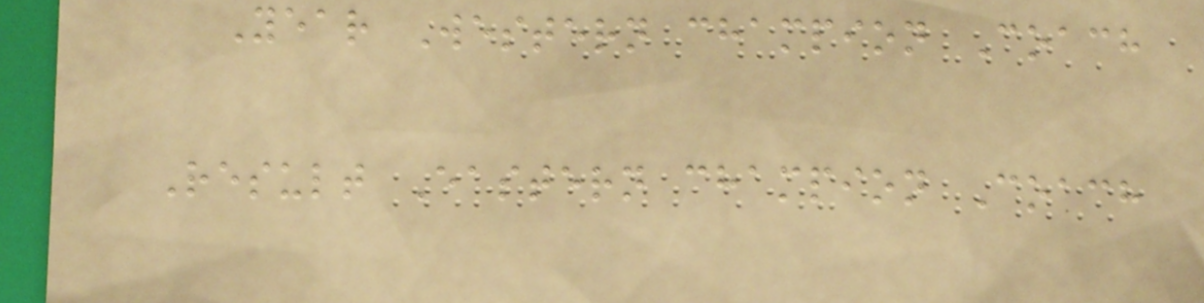Year Western champion Coach
Result Eastern champion Coach
